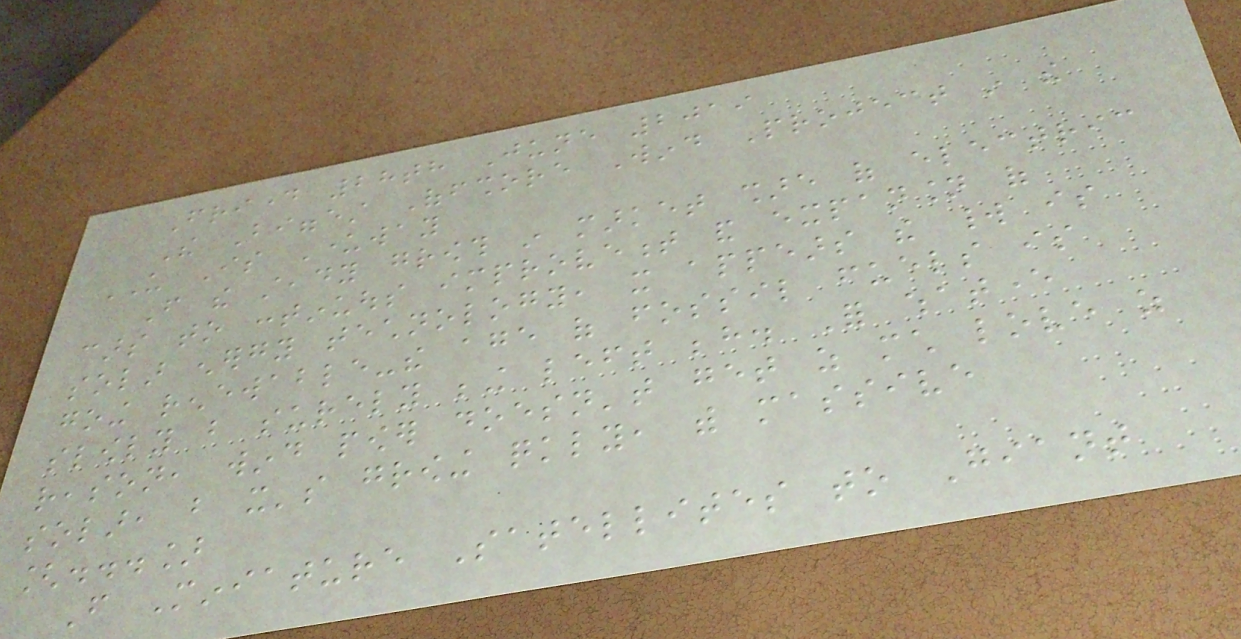Friday 28th June 2019
The Biggest Offshore Wind Project in the
US Is Underway
From the steady growth in market share of electric
cars to continuous improvement and expansion of
solar energy technology, it appears the world is
going renewable-the age of fossil fuels is
slowly but surely being left behind. For whatever
reason, wind power doesn't get as much love as
solar, but it's growing quickly, with massive
[...]
From Miniature Satellites to Giant
